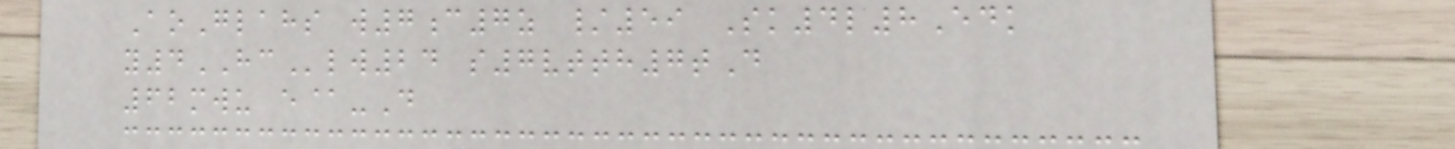AoGlahs w7c7z /59 Sk4l8Edk
y4HClw24 s7vtth7tD
62mwu e@-D
